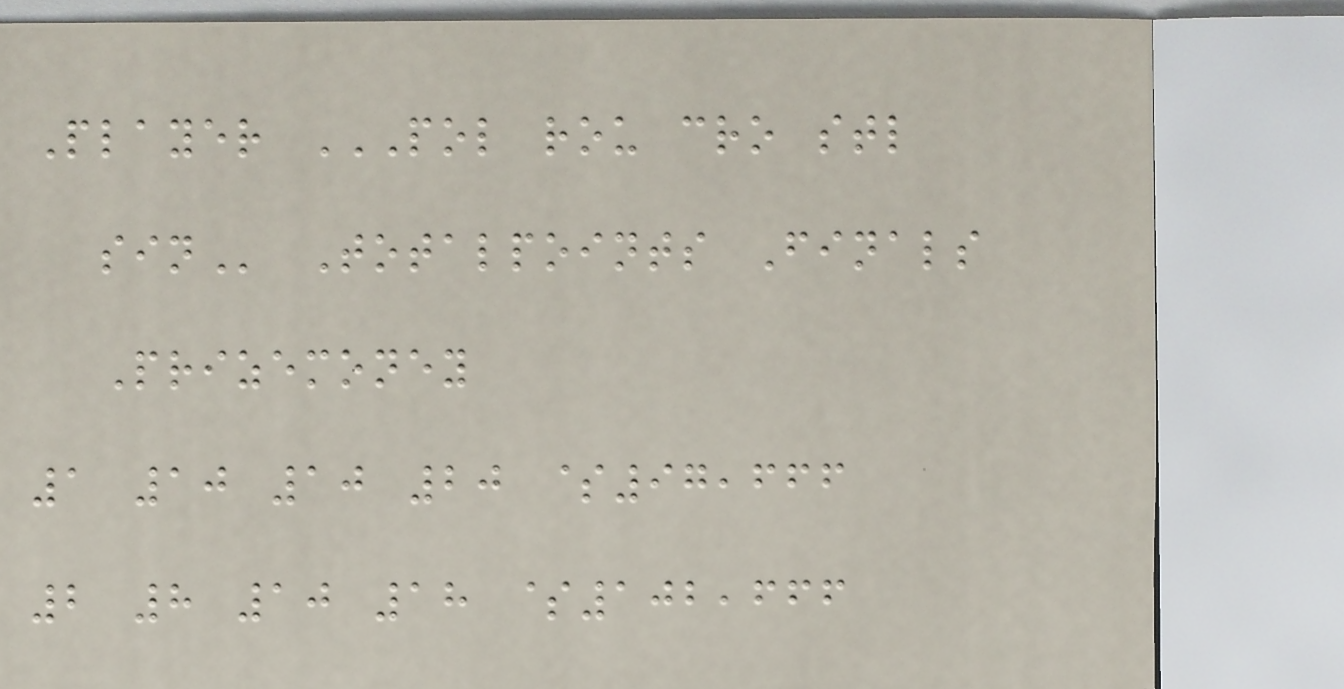Player POL ROU CRO STL
SIN Totalpoints Finals
Prizemoney
1 10 10 20 $97,666
2 8 10 18 $102,666
